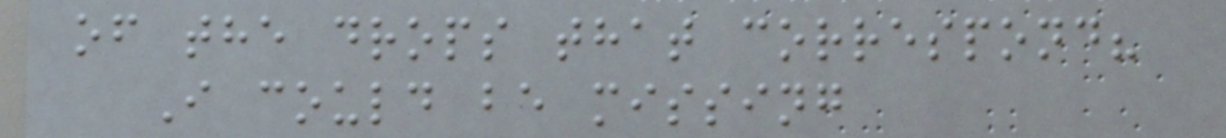of the drops that correspond?
I could be missing
